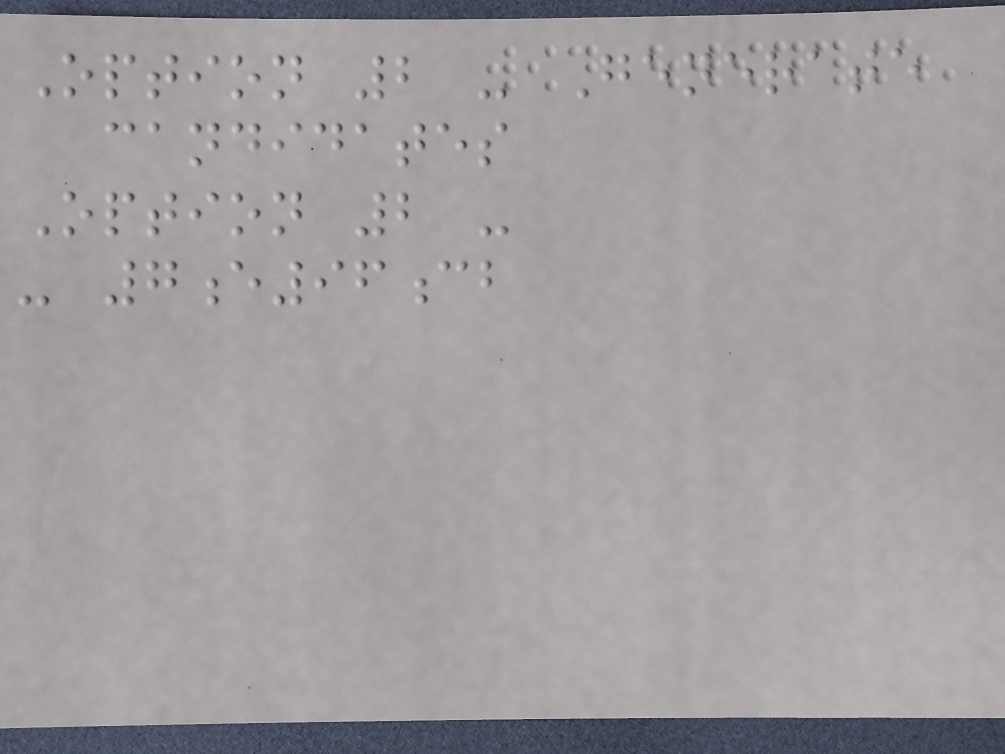Option 2 - Generate
candidates
Option 2 -
- 7e96cb
